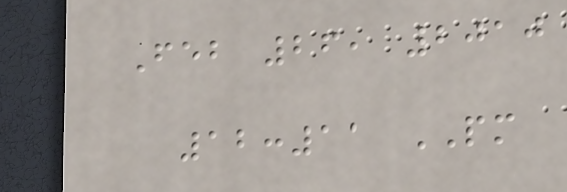Feb 26, 2010
12:11 PM
